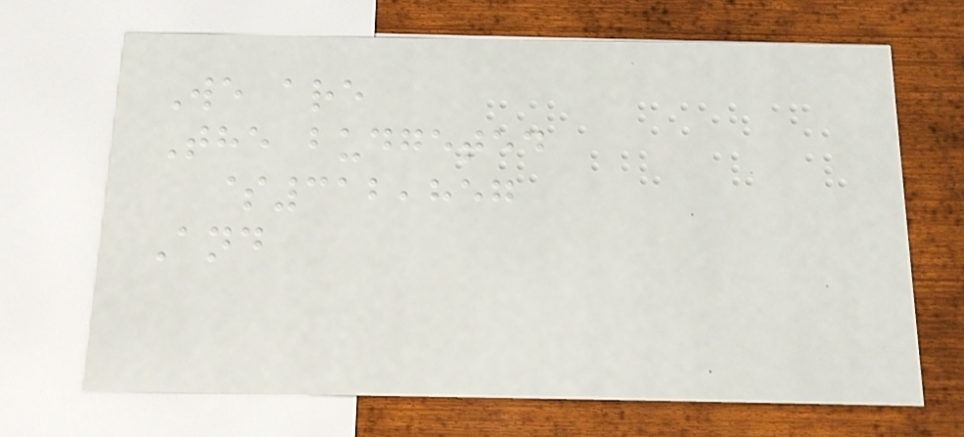We are
The budgeted
$312,857
And
